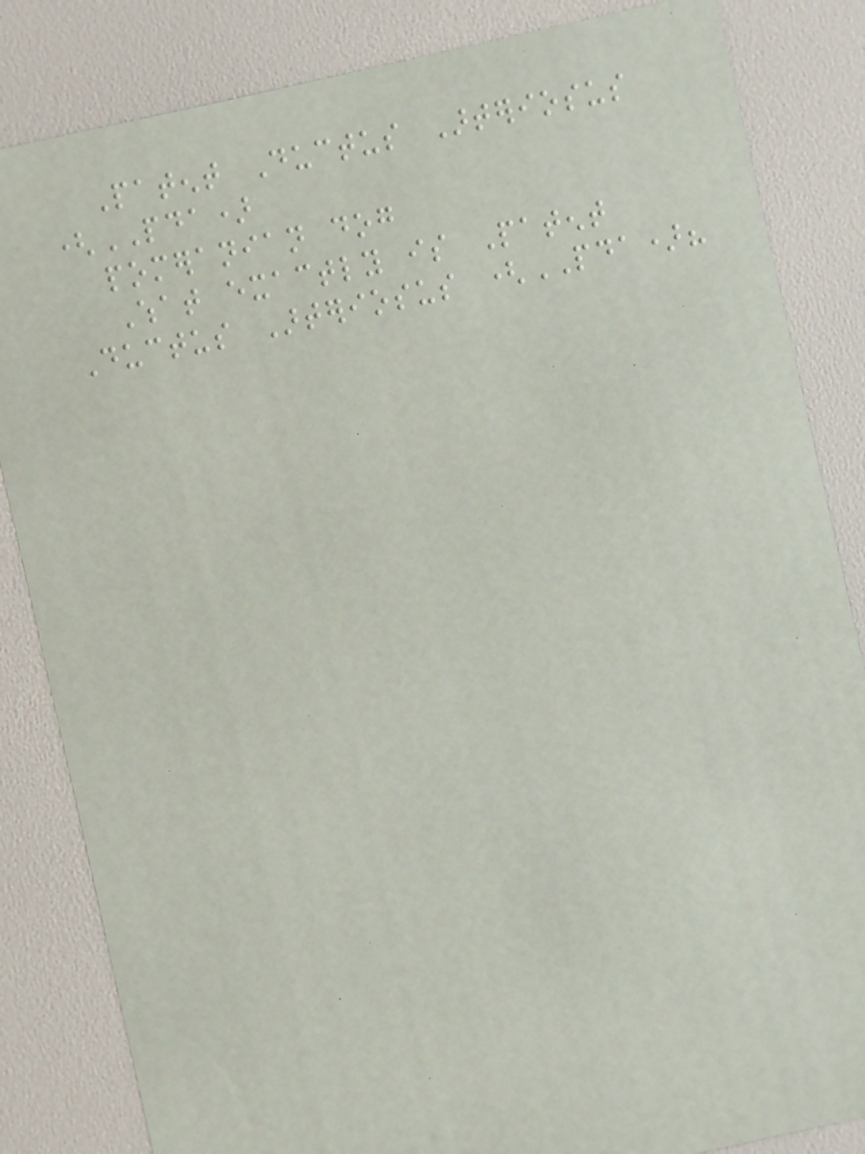Patent Ductus Arteriosus
(PDA)
pomeranian dog
What exactly is Patent
Ductus Arteriosus (PDA)?
